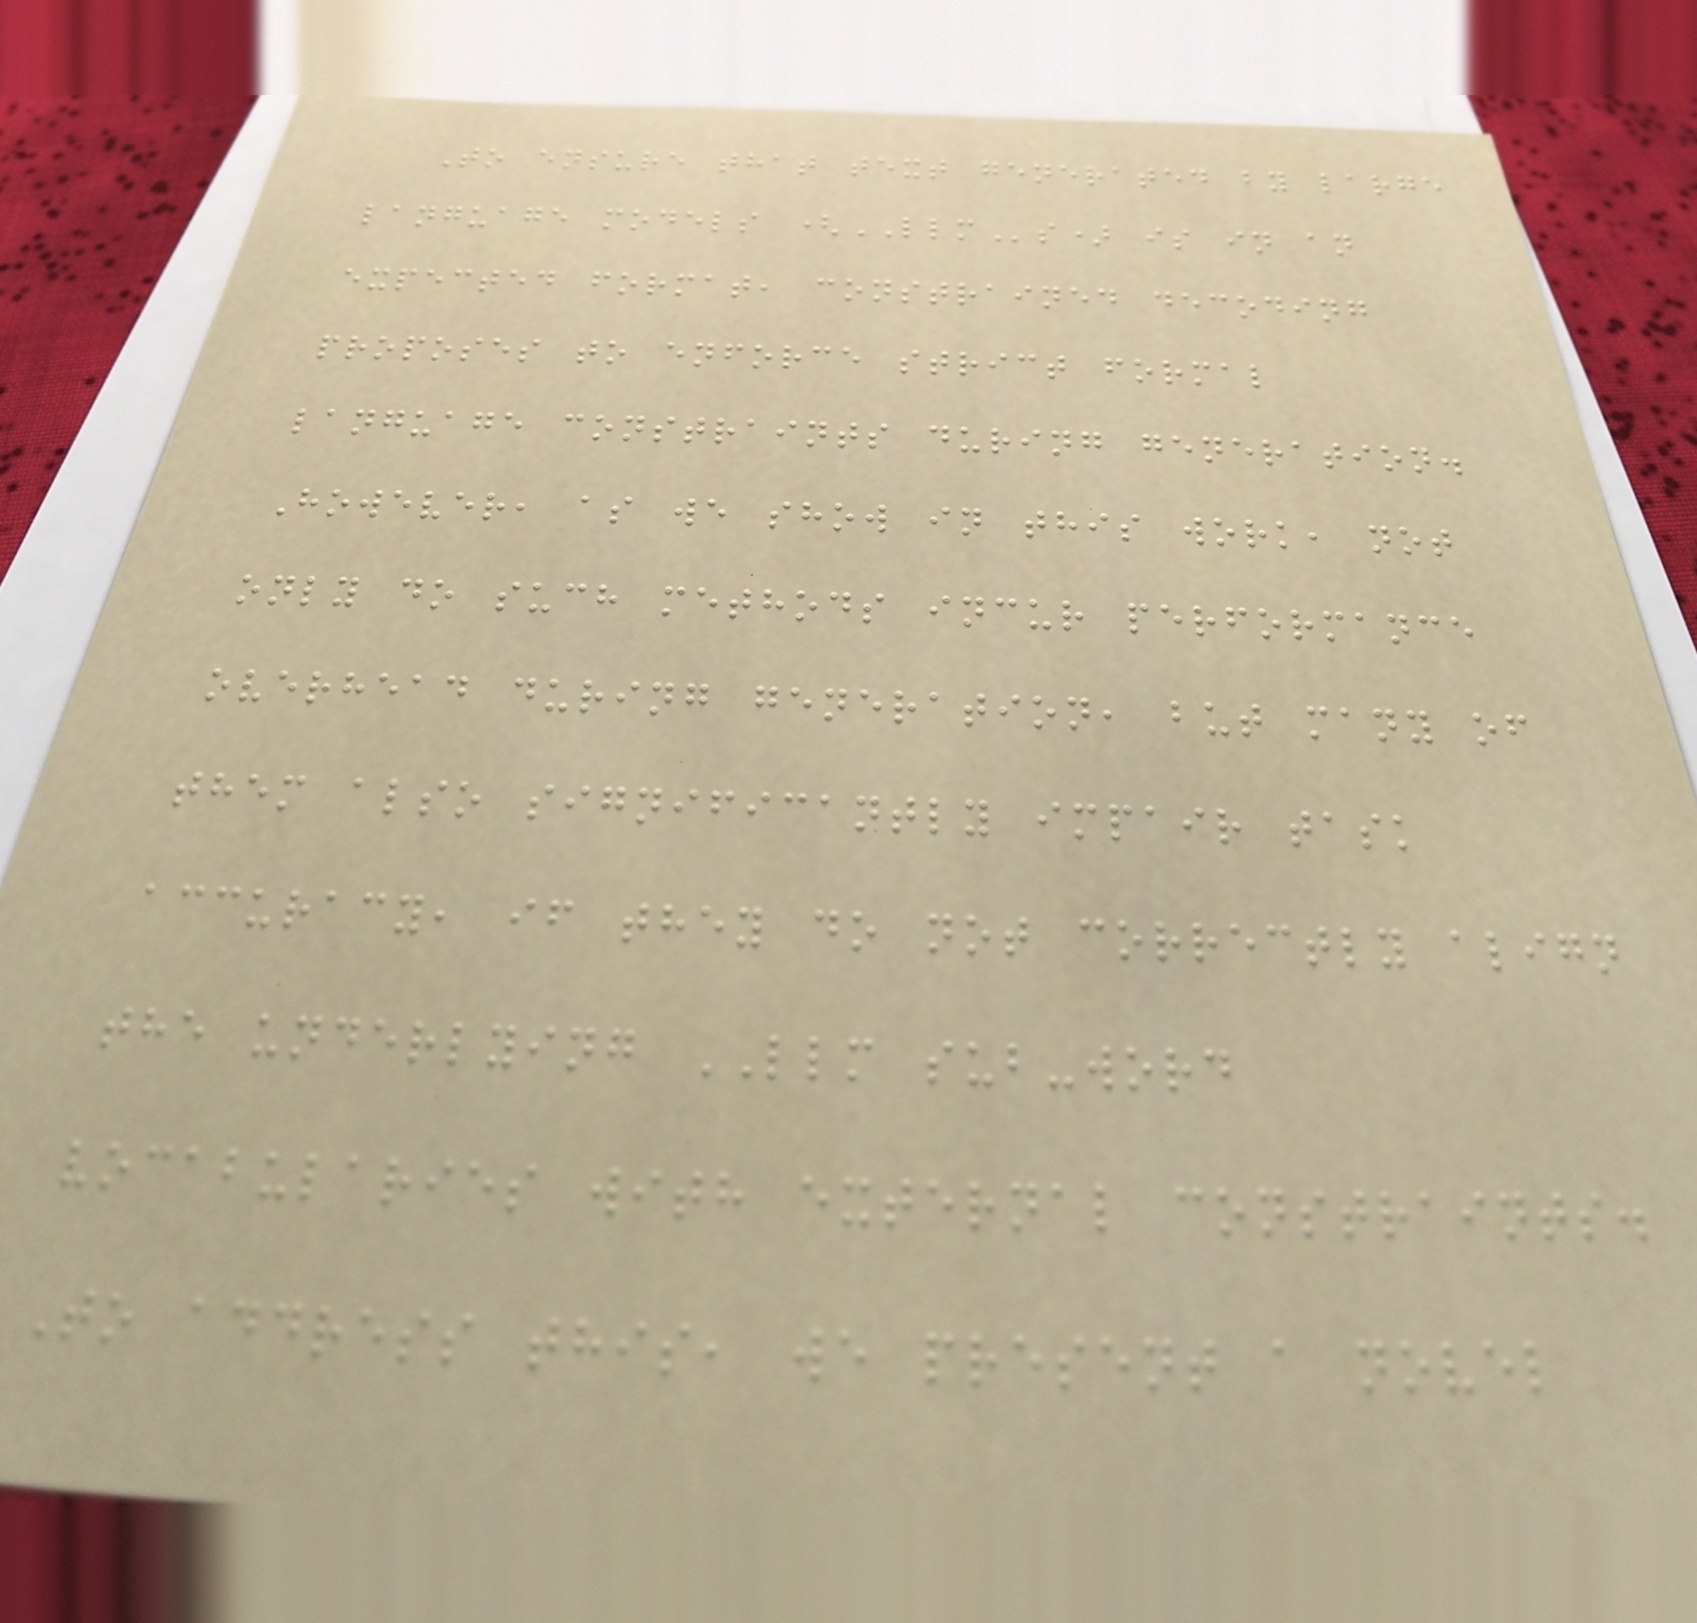To ensure that text generated by large
language models (LLMs) is in an
expected format, constrained decoding
proposes to enforce strict formal
language constraints during generation.
However, as we show in this work, not
only do such methods incur performance
overhead during generation, but many of
them also significantly impair task
accuracy, if they do not correctly align
the underlying LLM sub-word
vocabularies with external constraints.
To address this, we present a novel
